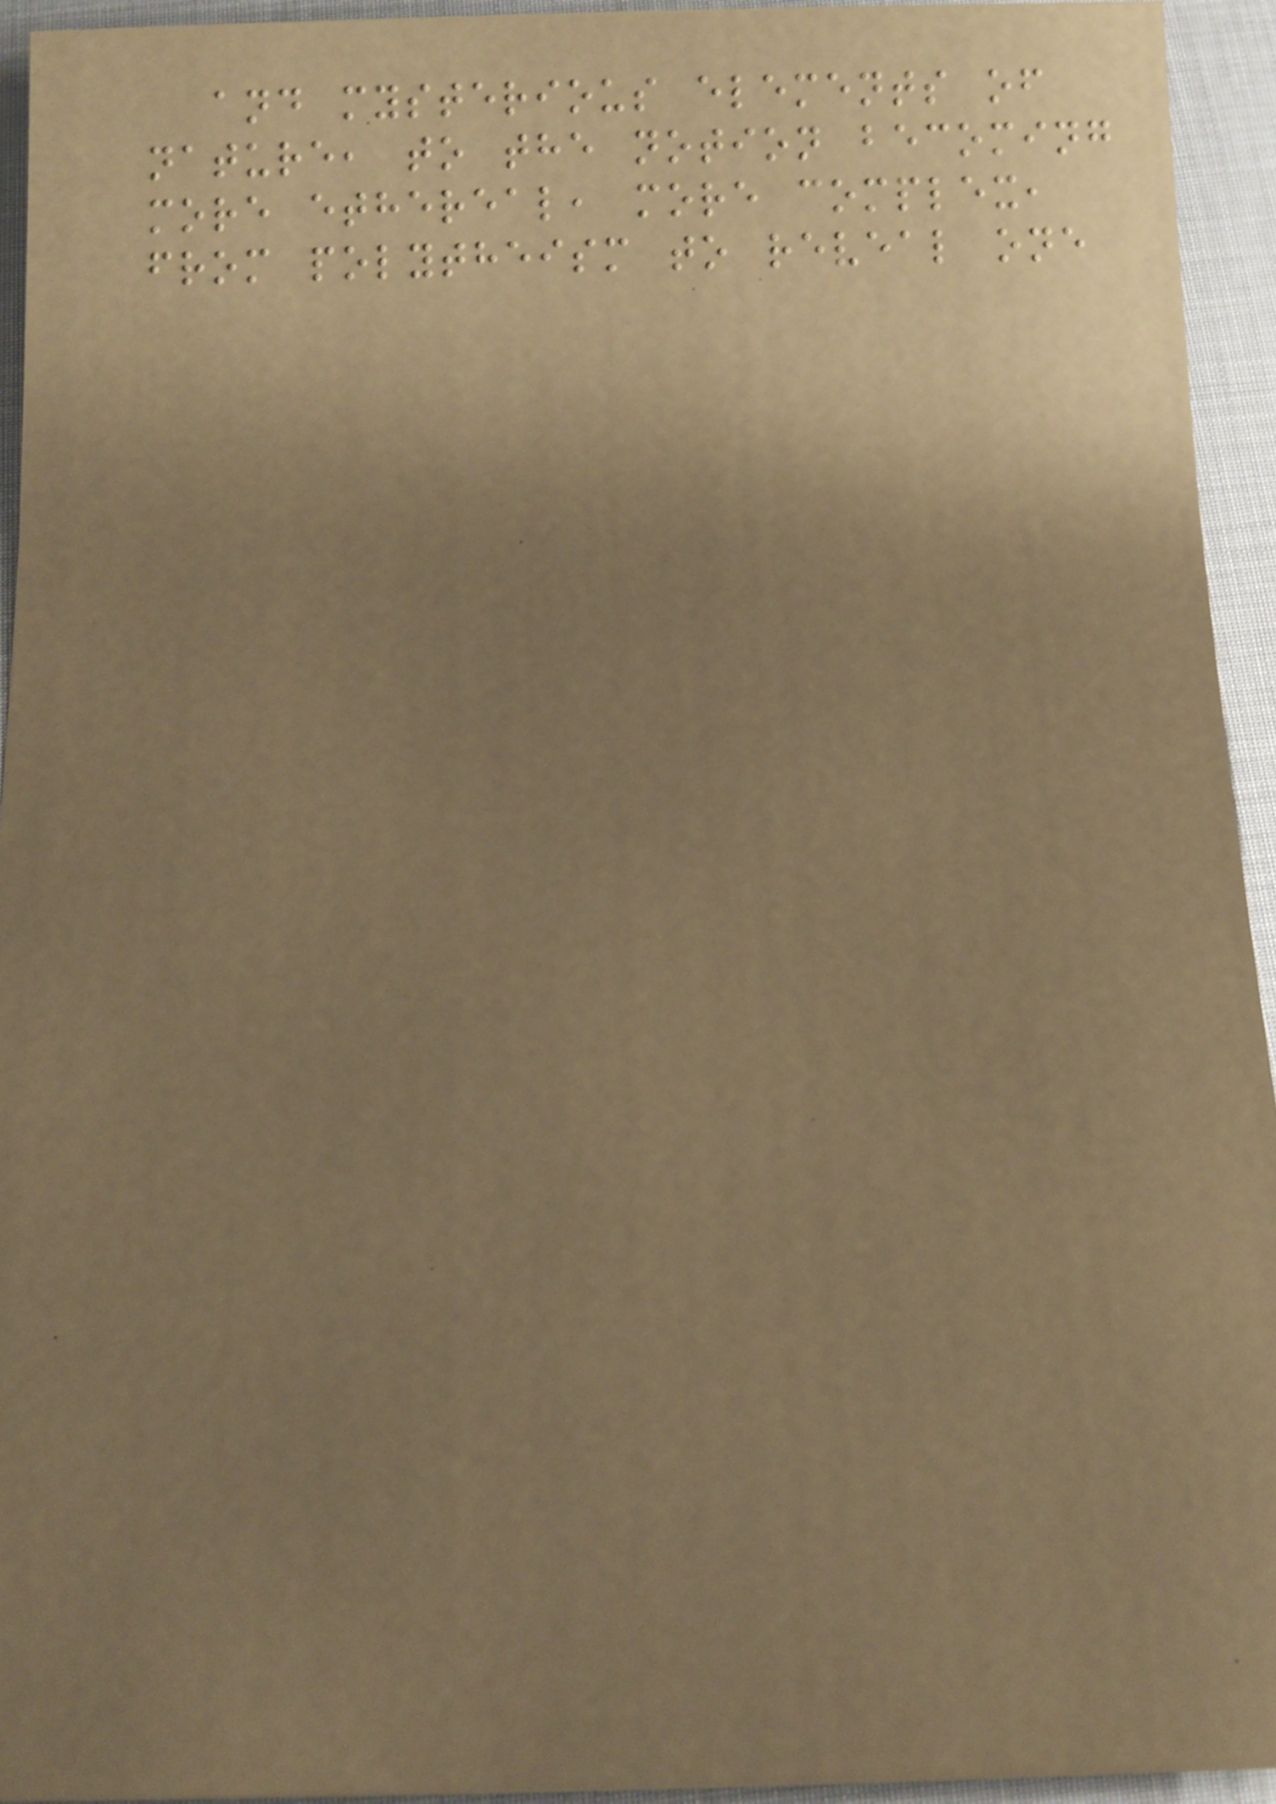and mysterious elements of
nature, to the notion becoming
more ethereal, more complex,
from polytheism to reveal one
